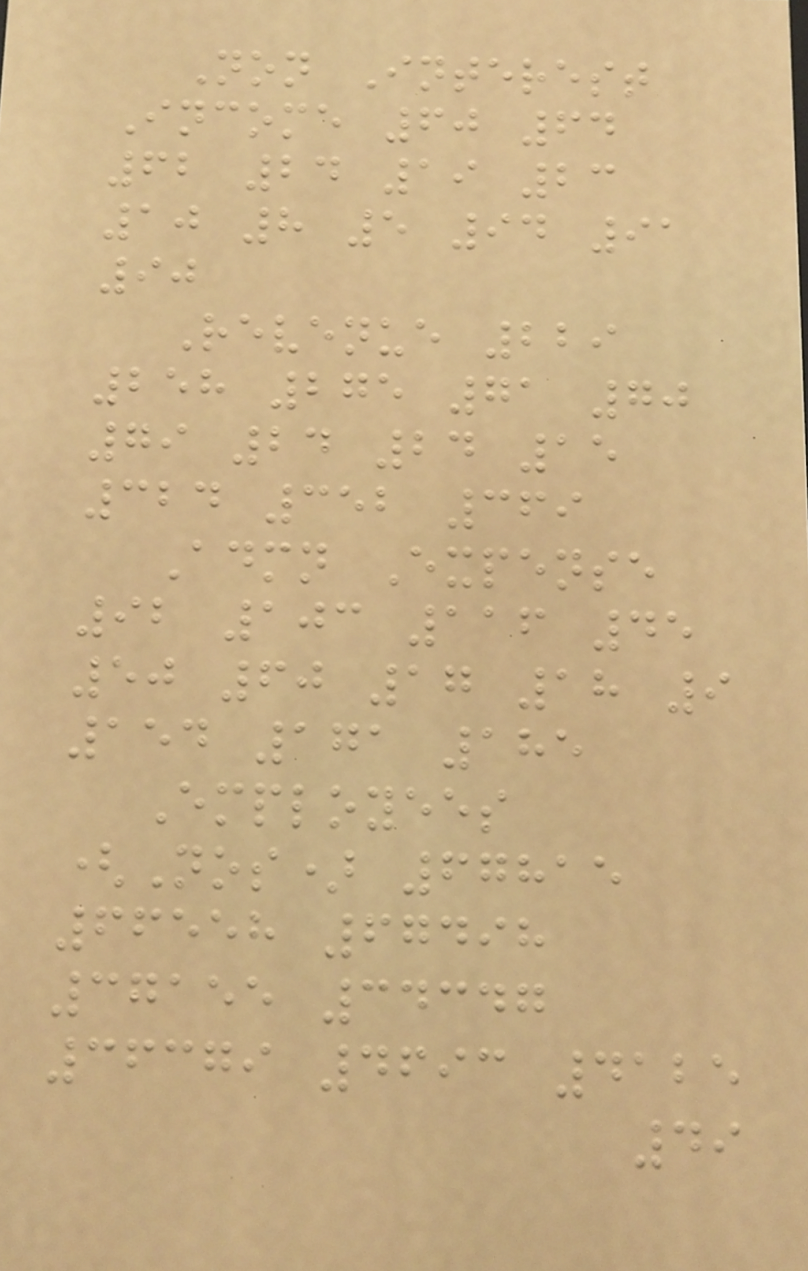Non Interest
Income 60 64
62 24 19 23
10 8 5 94 91
90
Revenue 229
258 275 71 70
79 24 24 15
324 352 369
Admn Expense
92 103 116 45
50 60 17 18 9
154 171 185
Employees
(Nos) 67815
66558 67498
37155 34347
36379 4693 4125
49
